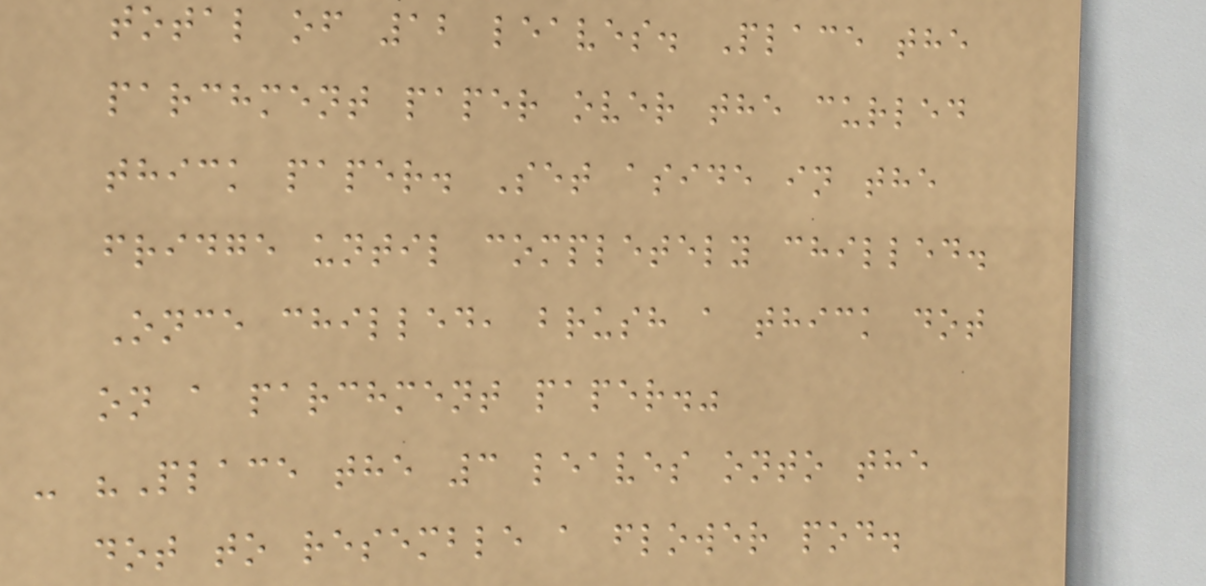total of 12 leaves. Place the
parchment paper over the curled
thick paper. Set aside in the
fridge until completely chilled.
Once chilled, brush a thick dot
on a parchment paper."
- "Place the 3 leaves onto the
dot to resemble a flower pod.
